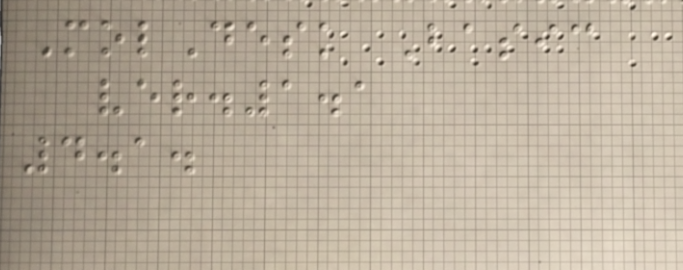MolDesk Basic
ver.1.1
4.1.
